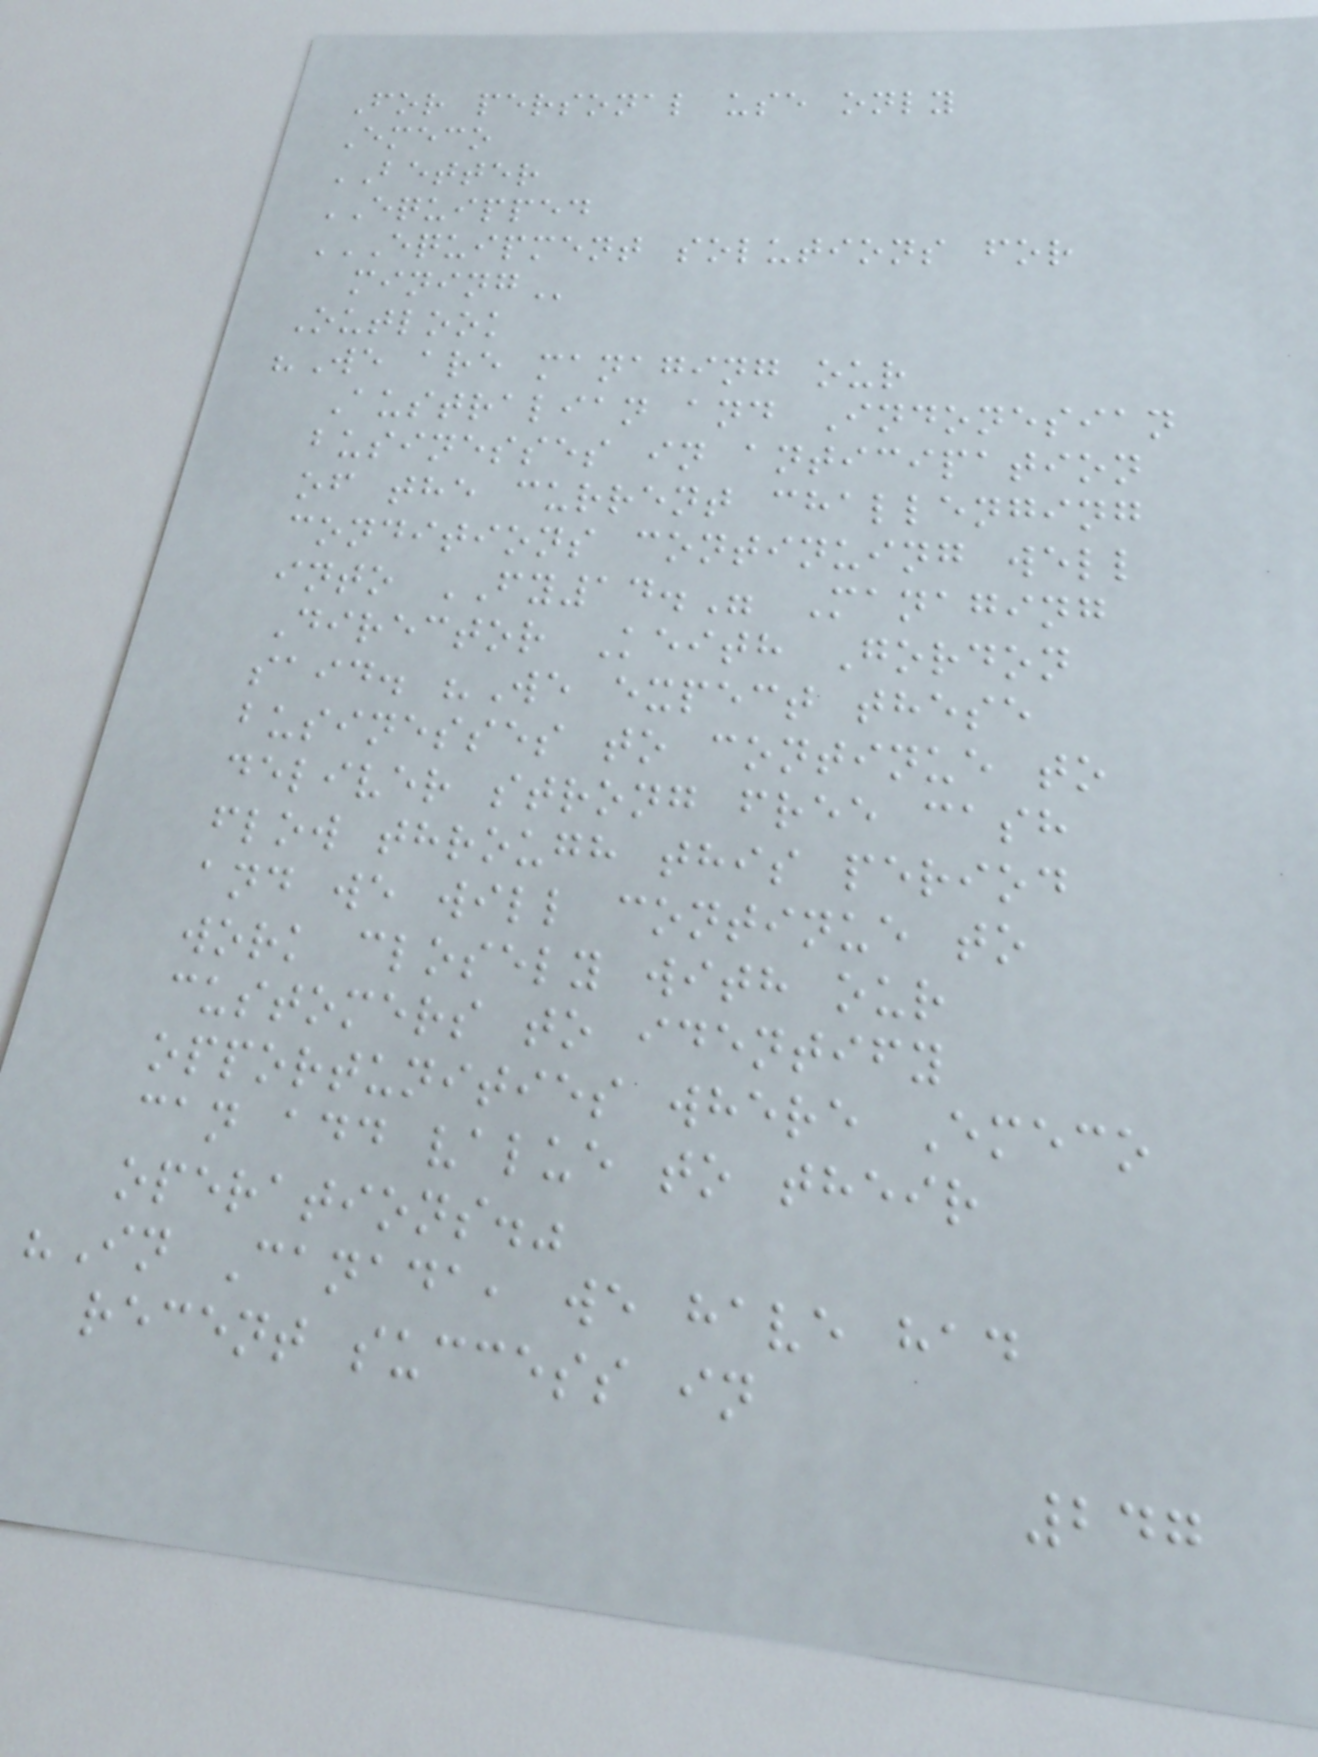For personal use only
Emeco
BETTER
EQUIPPED
EQUIPMENT SOLUTIONS FOR
MINING
Outlook
"We are managing our
Australian and Indonesian
businesses in anticipation
of the current challenging
conditions continuing well
into FY14." Managing
Director Keith Gordon
said. "We expect these
businesses to continue to
deliver strong free cash
flow through this period
and we will continue to
work closely with our
customers to identify
opportunities where Emeco
can add value to their
operations."
"In Canada, we have had
recent success in
247
